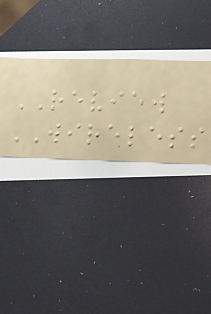REVIEW
WIRELESS
